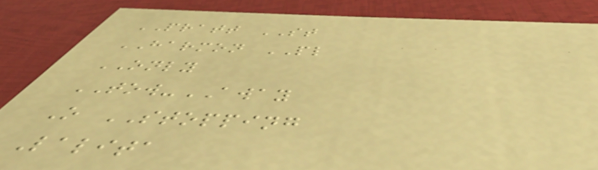PRATT ST
HARMON PL
ONLY
TOW-AWAY
O STOPPING
Lalita
